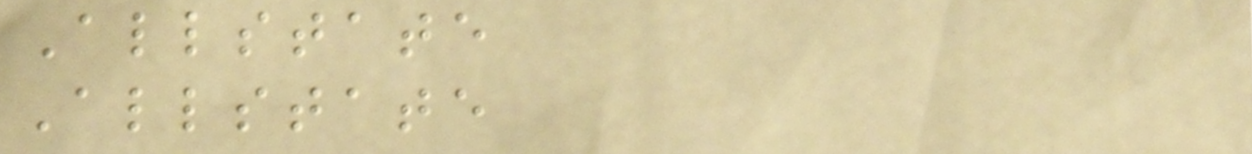Allstate
Allstate
